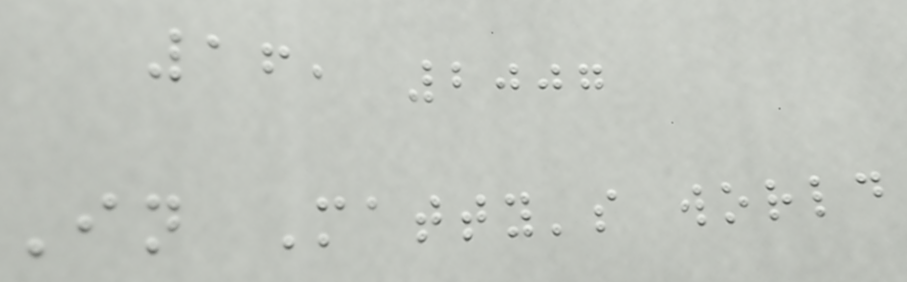16, 2007
In Matty's world
